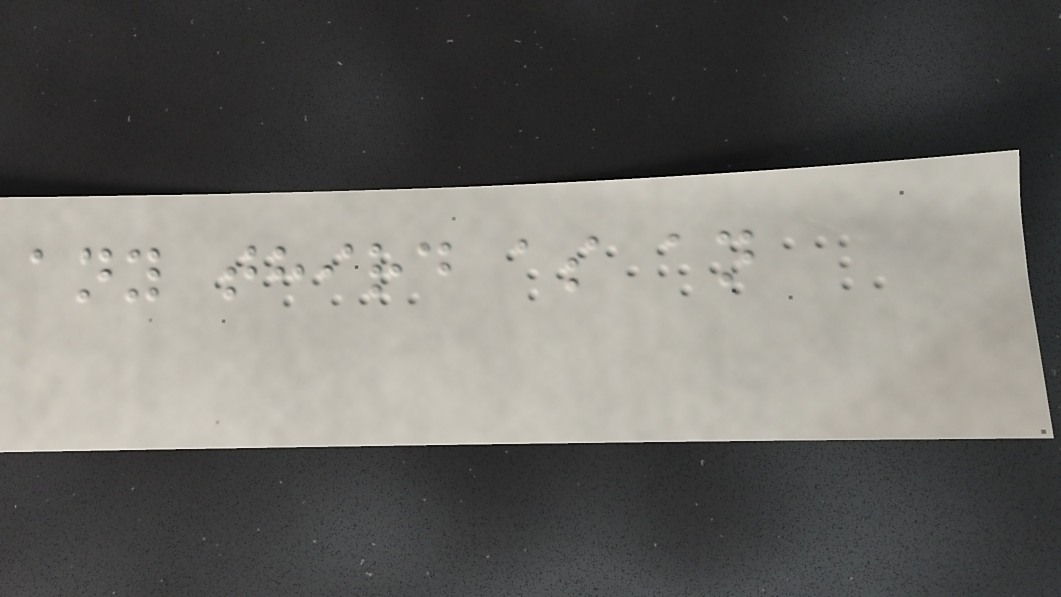any third as an
